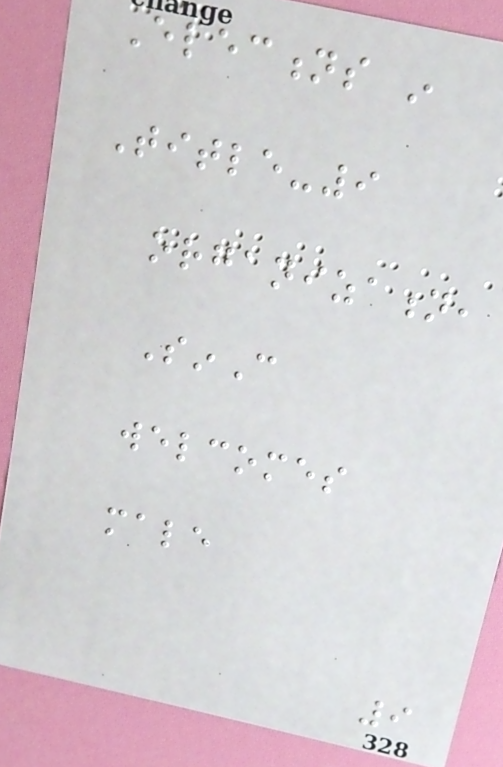Elections in
Title-9
organization,
SinC
welcomes
male
9
